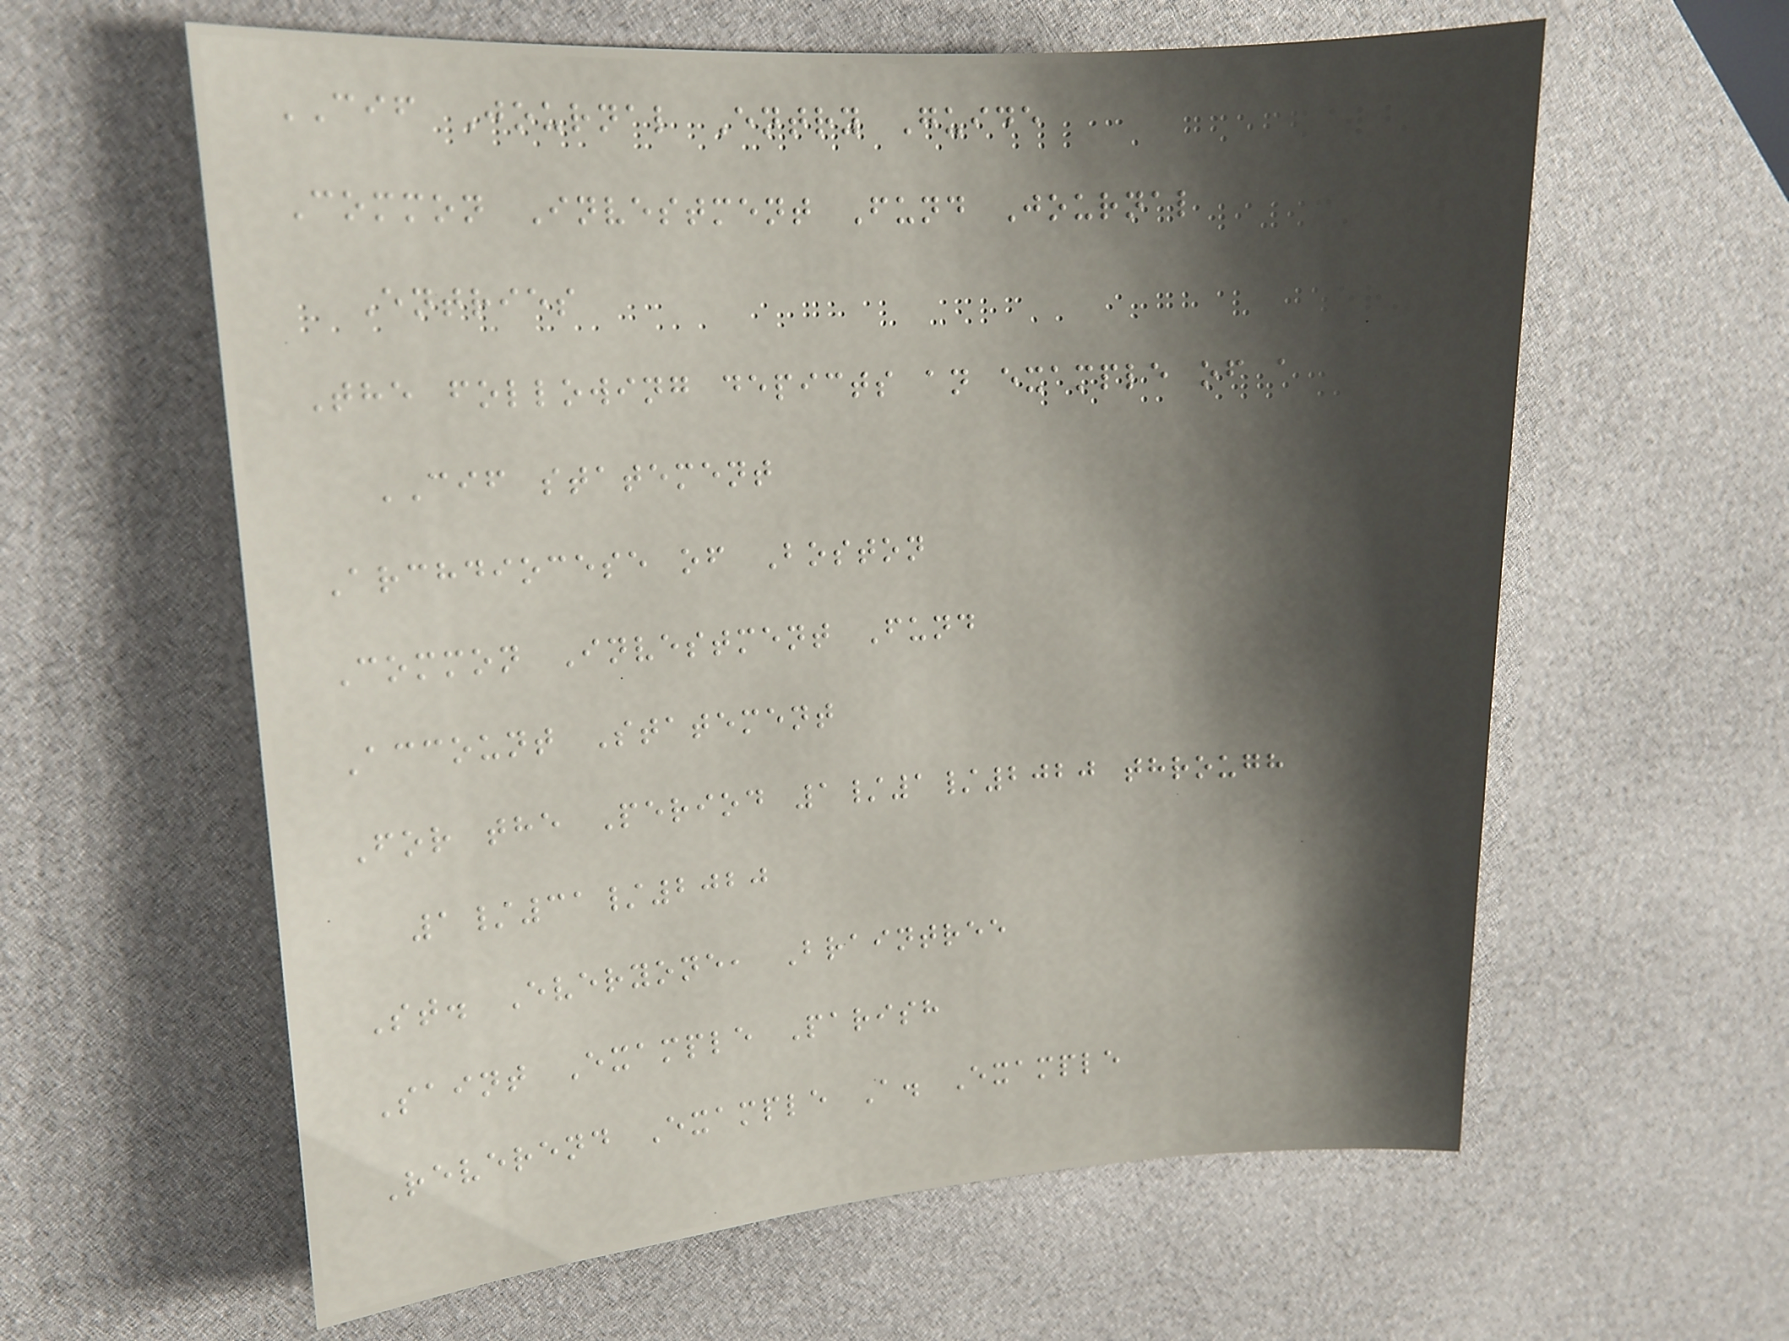CIF Journal Entry Guide
Common Investment Fund Journal
Entries
The following depicts an example of a
CIF statement
Archdiocese of Boston
Common Investment Fund
Account Statement
For the Period 1/1/2020 through
1/31/2020
St. Everyone, Braintree
Saint Example Parish
Reverend Example A. Example
